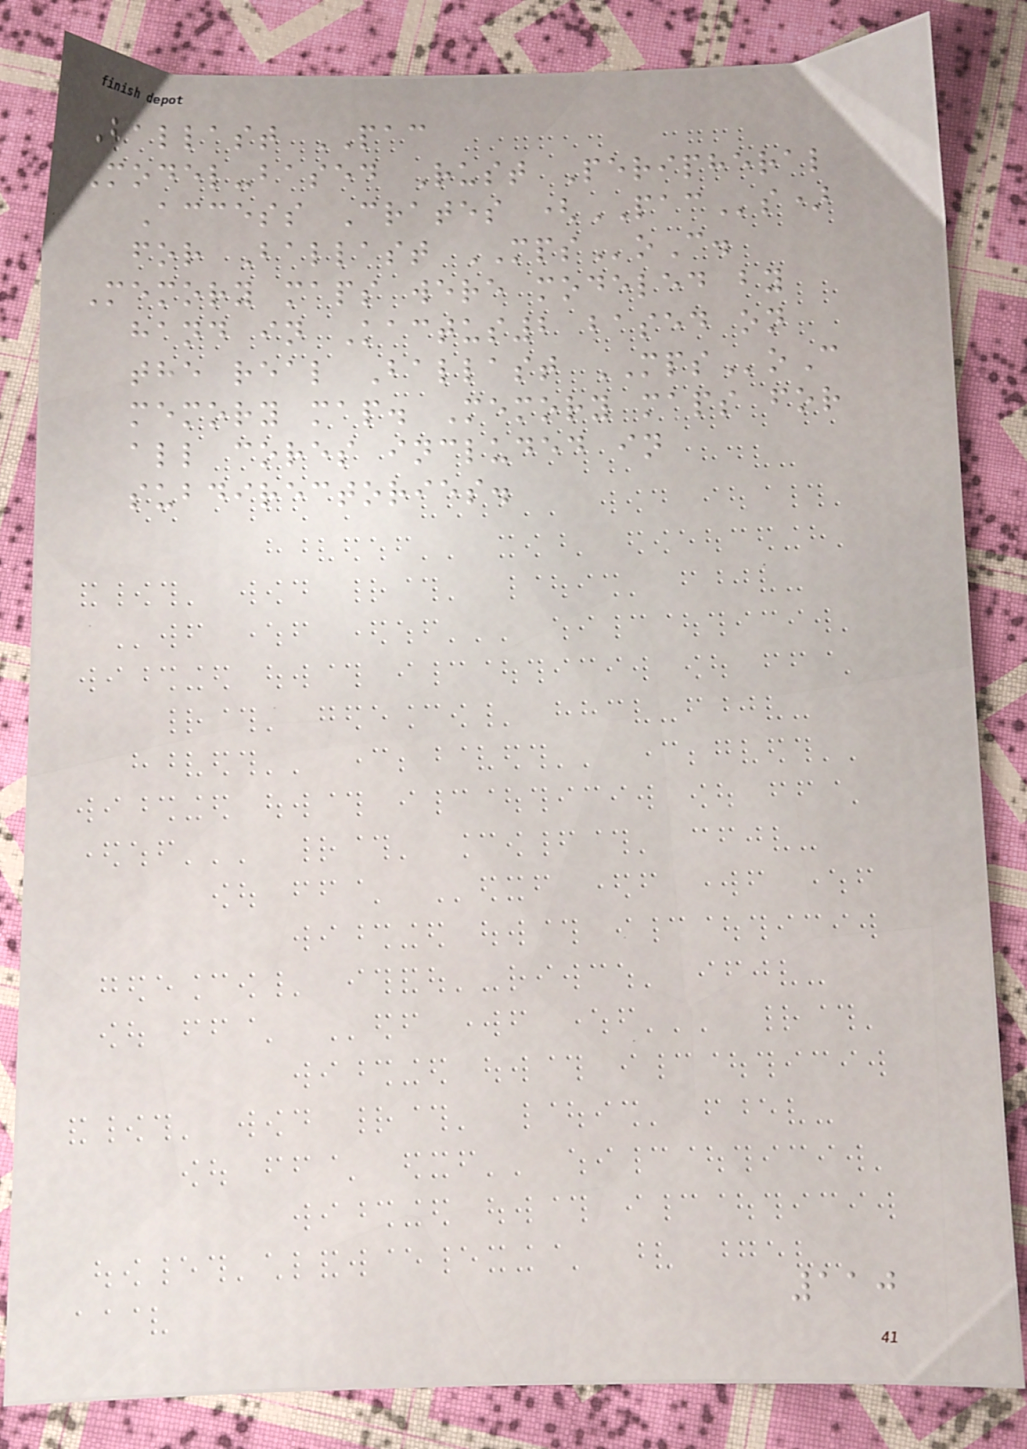Ballast PAC
Model-based Rust Peripheral
Access Crates (PACs)
for Ballast MPSoC.
Memory maps were modeled by
hand in Kactus2 based on
the real Ballast MPSoC
memory map. Memory maps for
all cores included in
subdirectories.
110
